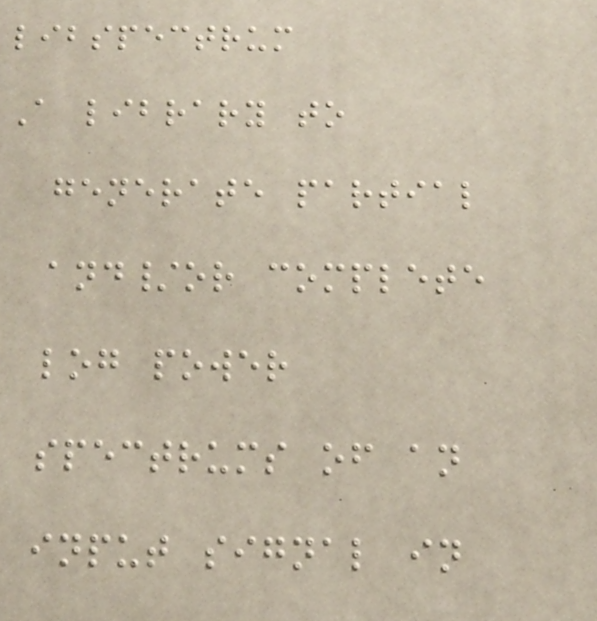libspectrum
A library to
generate partial
and/or complete
log power
spectrums of an
input signal in
